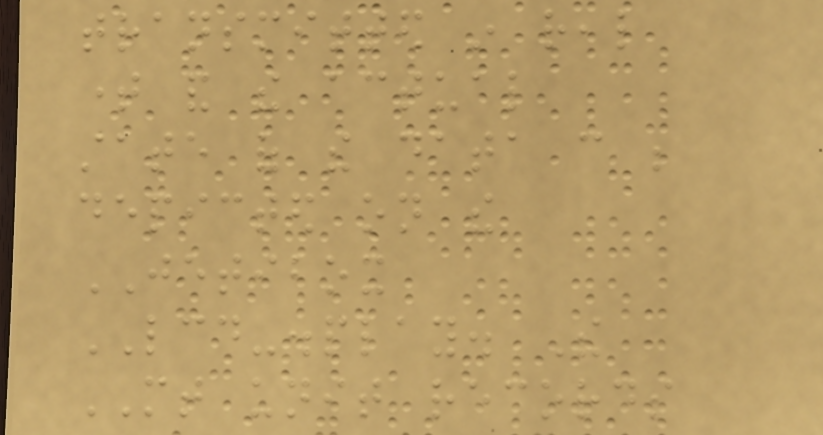transmitted in real
time and the actual
state of the data can be
depicted on the
JETIBOX
LCD-display. The
MT unit records
